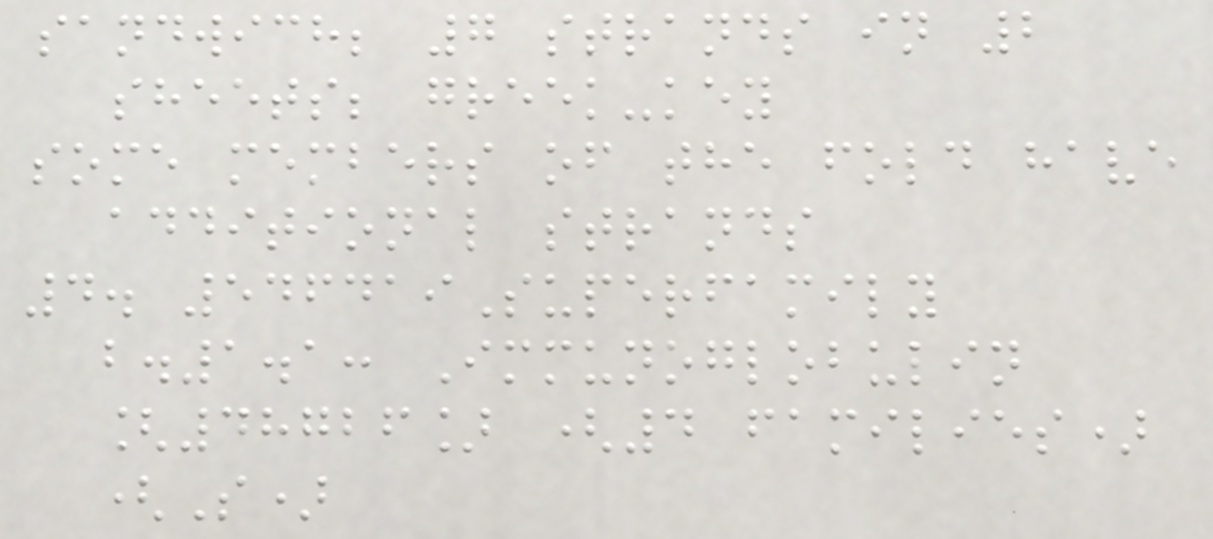sandwich; 7 strands in 2
sheets; greek-key
some members of the fold have
additional strands
4. 546419Superfamily
b.1.1: Immunoglobulin
[48726] (4 families)
(S)
